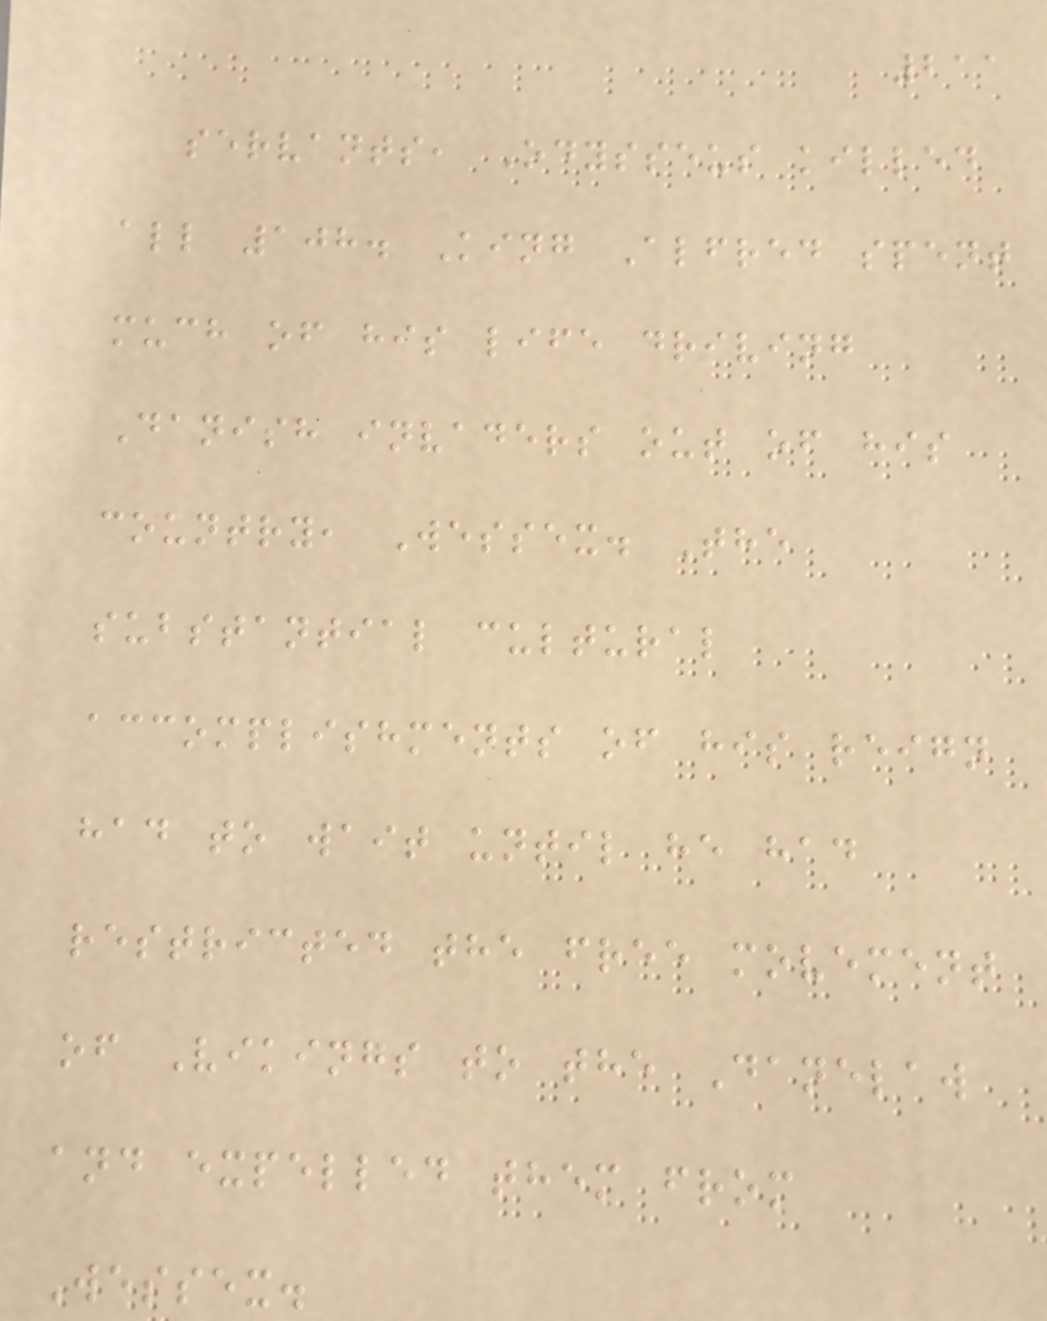211
servants, Odysseus killed
all 108. King Alfred spent
much of his life driving
Danish invaders out of his
country, Wessex. The
substantial cultural
accomplishments of his reign
had to wait until he had
restricted the free movement
of Vikings to the Danelaw
and expelled them from
Wessex.
